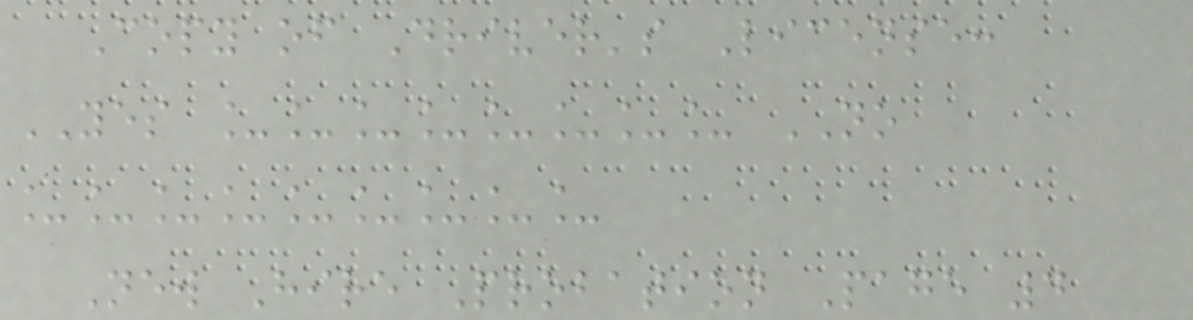Copy of Driver's License:
YES ________ NO
_________
New Hire Probation Page 4
